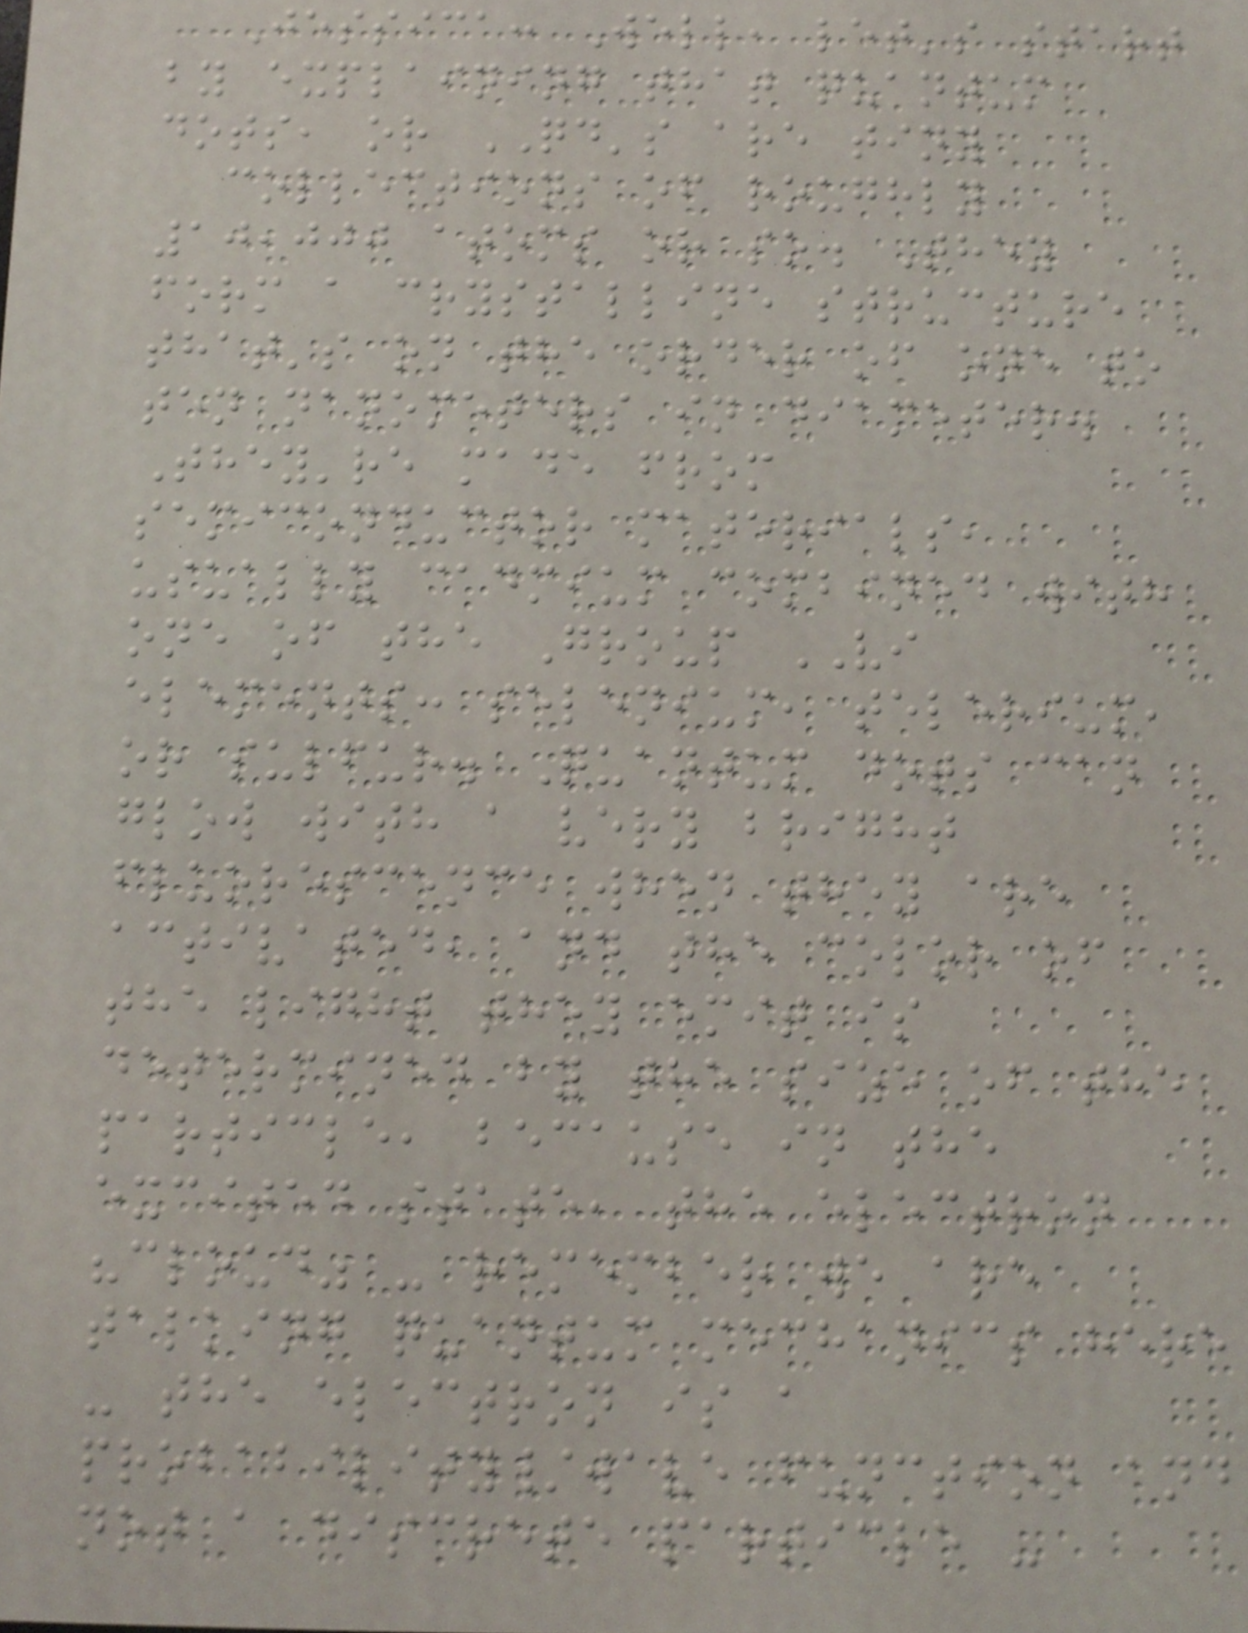Jessica: Well, let's start
by explaining that quantum
dots, or QD's are tiny
collections of roughly
10,000 atoms or so. They
form a crystalline structure
that's on the order of one to
ten nanometers in diameter.
They're made from
semiconductor materials,
usually cadmium combined with
one of the Group VI
elements: selenium, telerium,
or sulfur. Quantum dots can
glow with a very bright
fluorescence when they are
activated, and the color of
the light they emit is
determined by the size of the
particle, because in the
excited state, the electron
"cloud" - remember we are
talking quantum mechanics here
- the electron is a
probability/wave function and
not a discrete particle -
